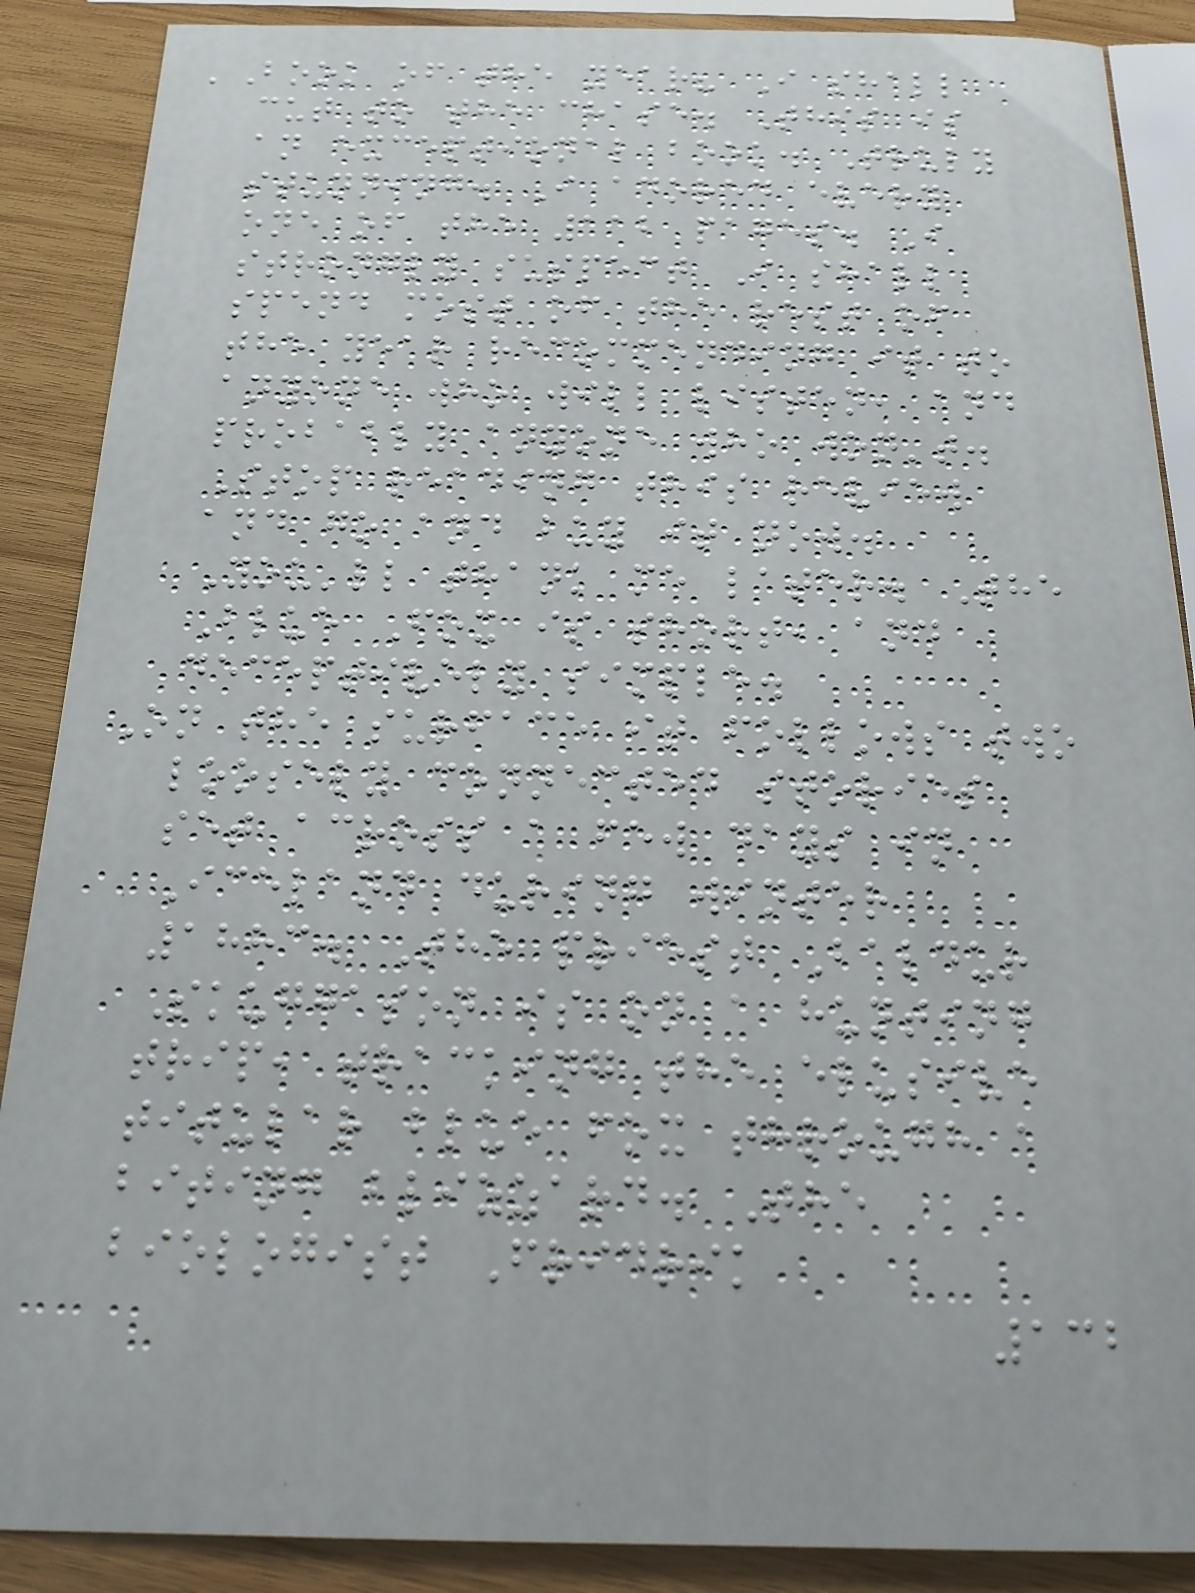'Book of the year? I shall
cut to the chase. This is
an exceptional book. Truly
stunning. I adored every
one of the 112 pages. I
strongly suspect I shall
spend most of the rest of
the year recommending it to
anyone who will listen, and
probably anyone who won't.
Stop reading this review
and go and buy it now.
You'll thank me later. The
Blue Fox is short, and
deceptively simple.
On the surface it follows two
loosely connected stories
set across a few days in
Iceland during winter
1883. The priest Baldur
Skuggason is on a hunting
trip, tracking the elusive
titular blue fox through a
biting blizzard. The
biologist Fridrik
132
